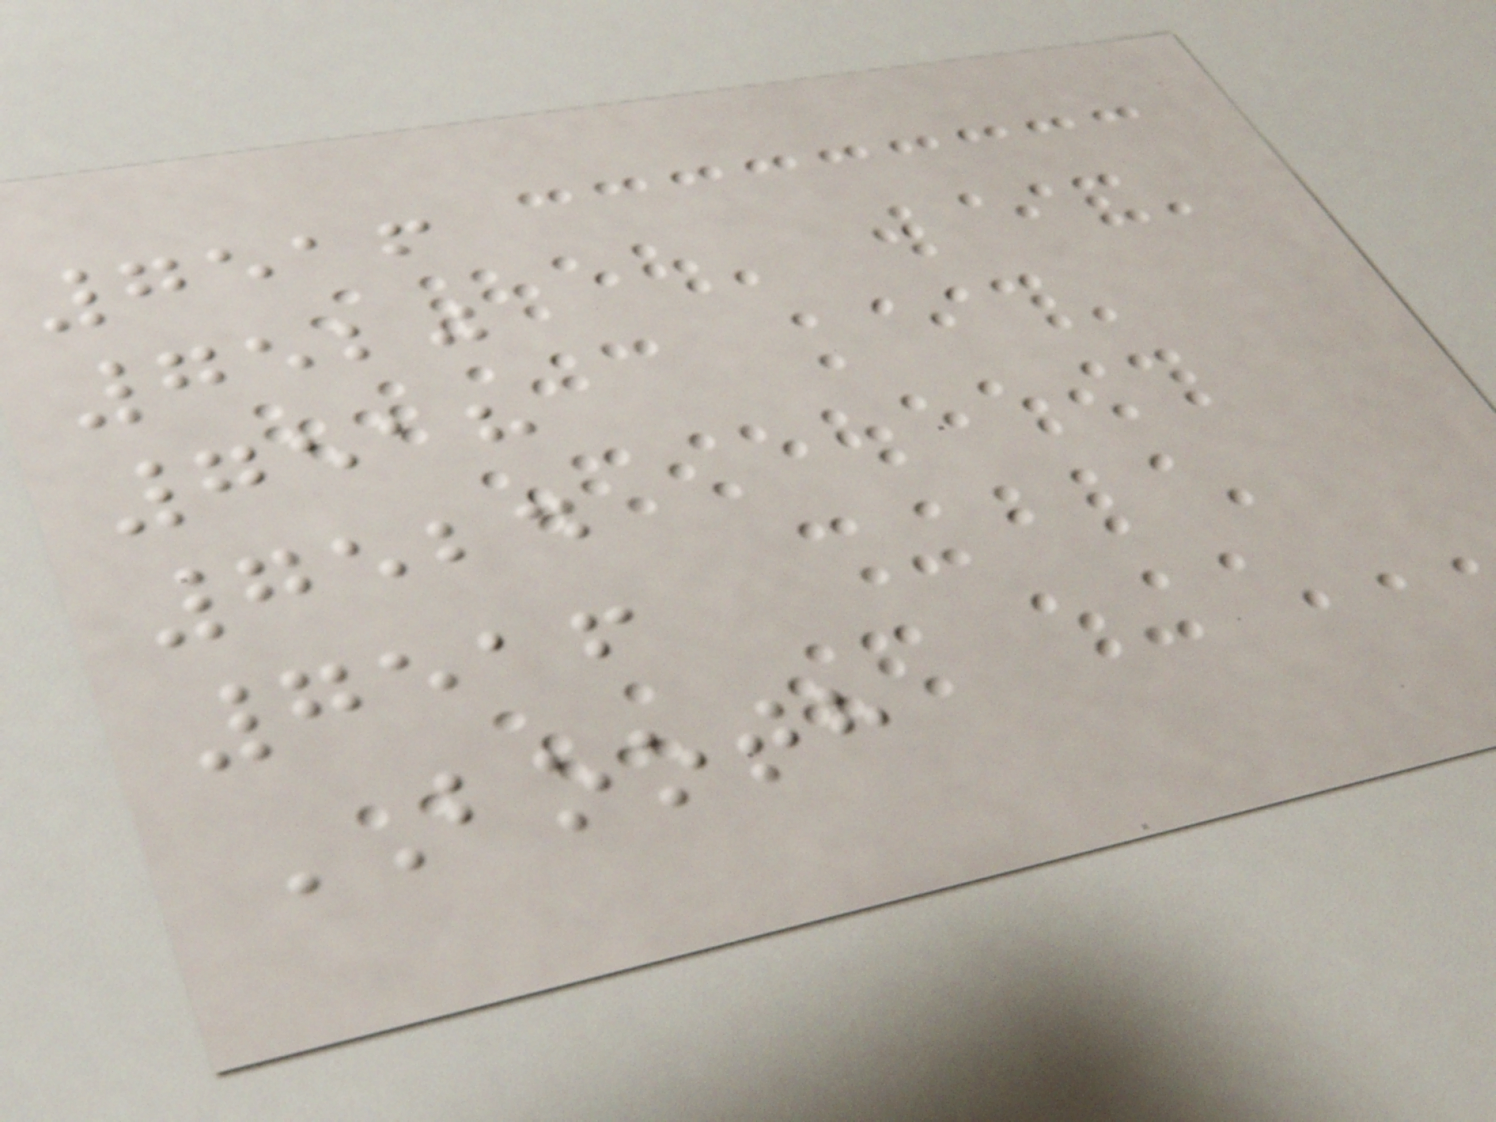7516
7520
7518
7524
7516
BOOTH
